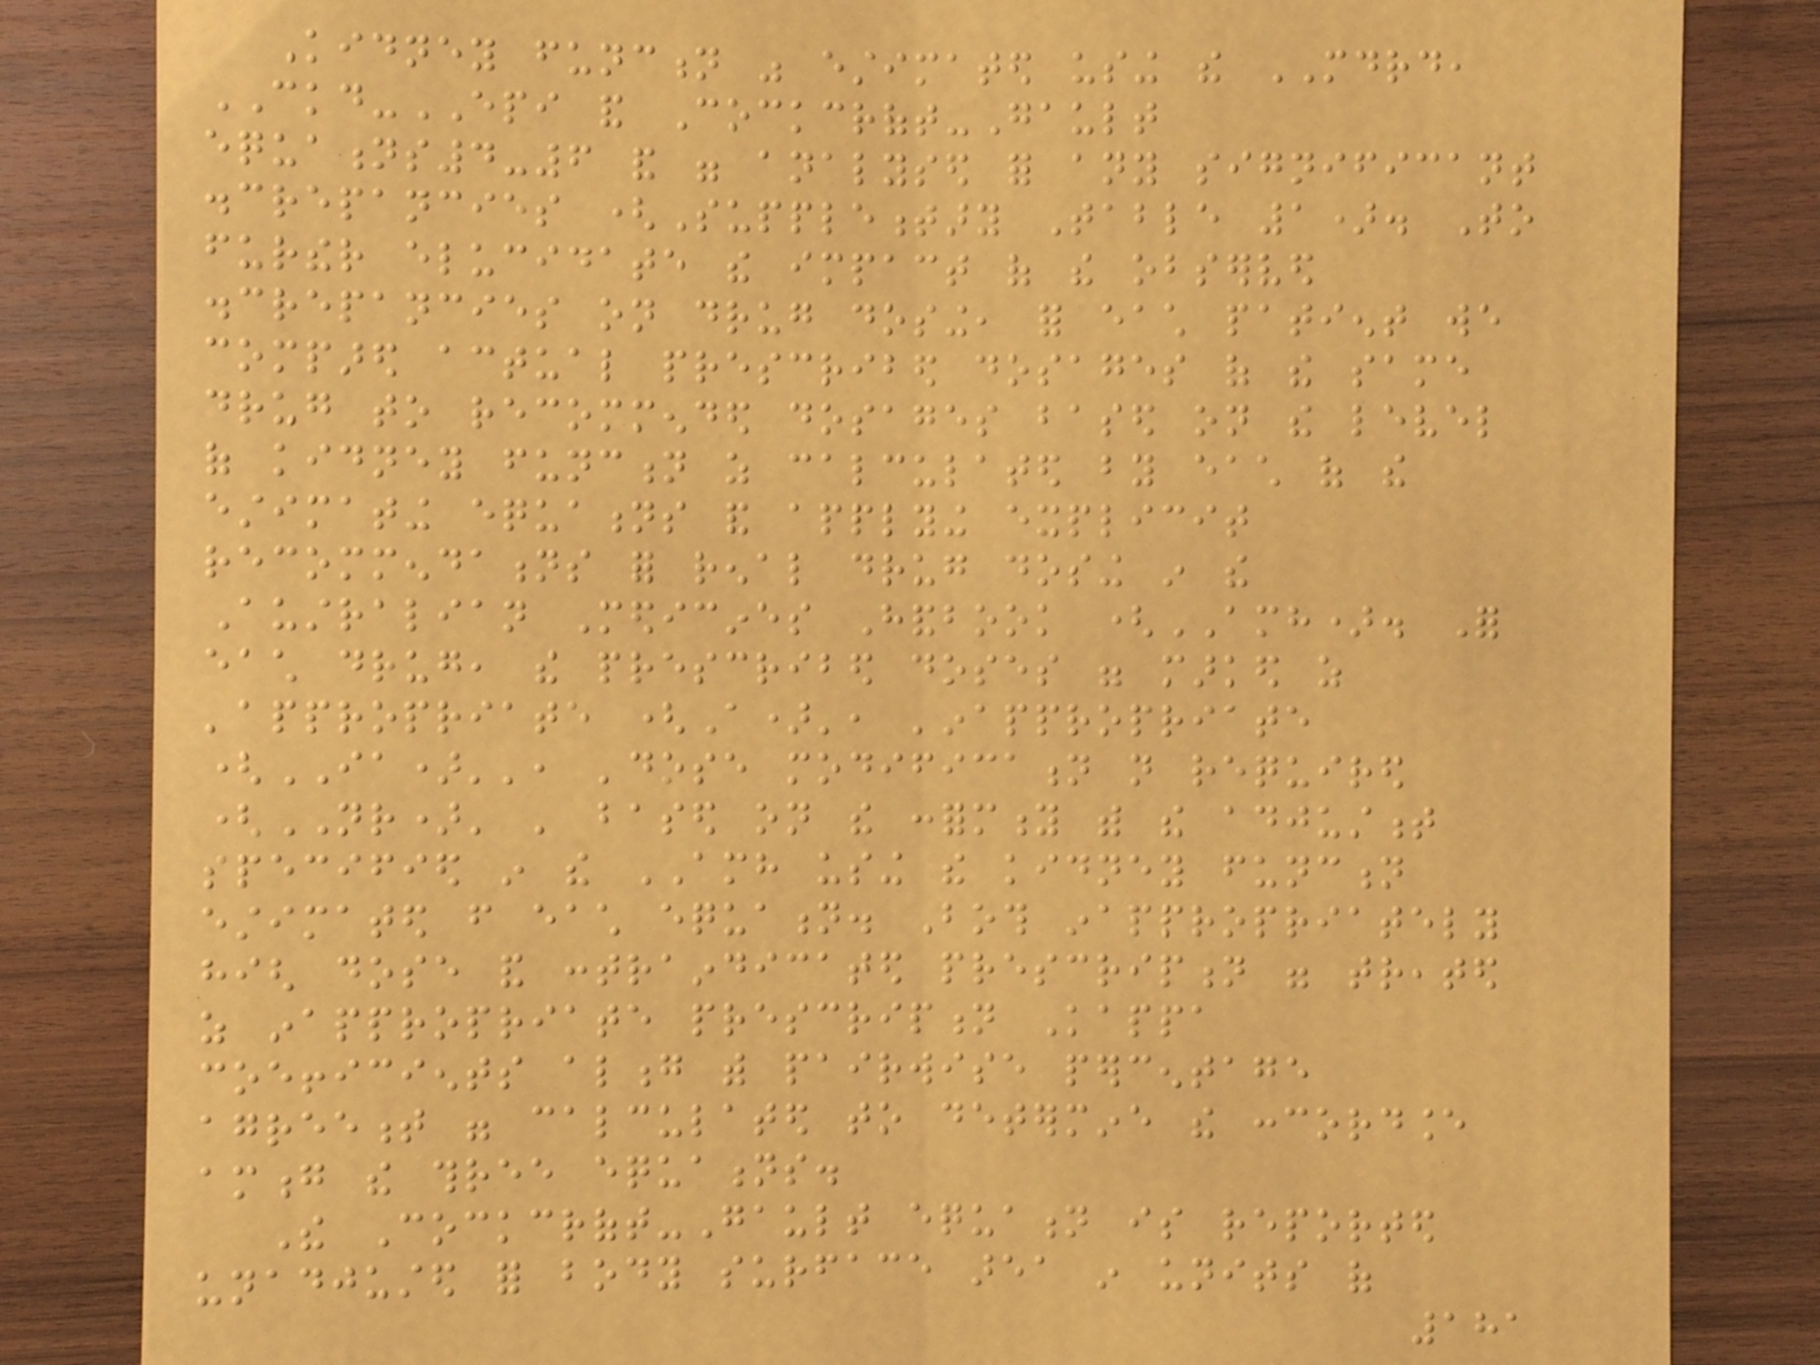Kidney function was estimated using the MDRD,
CKD-EPI and Cockcroft-Gault
equations4-6 and were analysed for any significant
discrepancies (Supplementary Table 1). To
further elucidate the impact of the observed
discrepancies on drug dosing, for each patient we
compared actual prescribed dosages of the same
drug to recommended dosages based on the level
of kidney function as calculated by each of the
estimating equations and applying explicit
recommendations for renal drug dosing in the
Australian Medicines Handbook (AMH). For
each drug, the prescribed doses were marked as
'appropriate (A)', 'inappropriate
(IA)'', 'dose modification not required
(NR)' ' based on the conformity with the adjustment
specified in the AMH using the kidney function
estimated from each equation. Both inappropriately
high dose and contraindicated prescription were treated
as inappropriate prescription Kappa
coefficients along with pairwise percentage
agreement were calculated to determine the concordance
among the three equations.
The Cockcroft-Gault equation is reported
unadjusted for body surface area in units of
181
